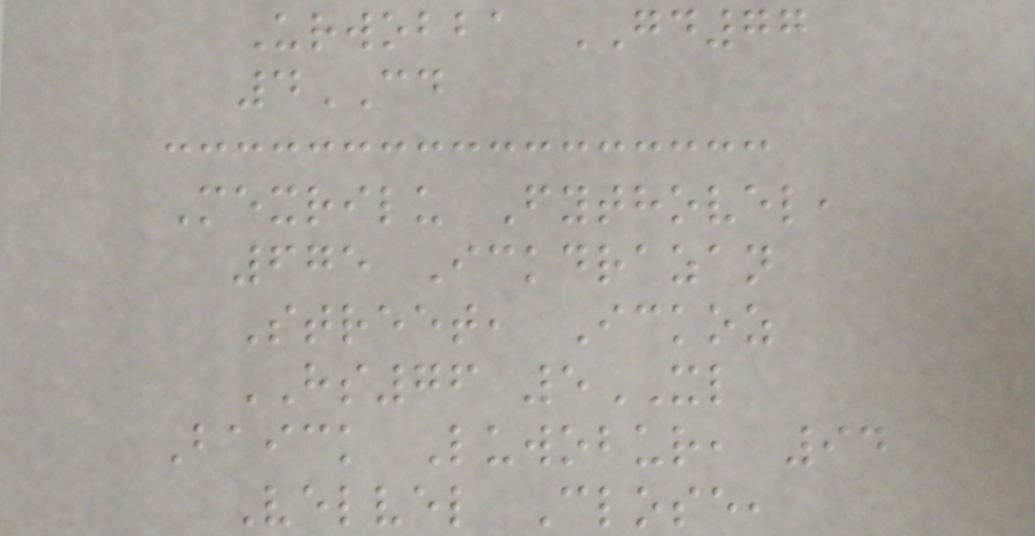Urwobba GD77
4CD
Mexrilu Fythovel,
675 Ickdrazan
Street, Ickoz
HS76 5XL
Baick Luwobur, 94
Velvel Close,
